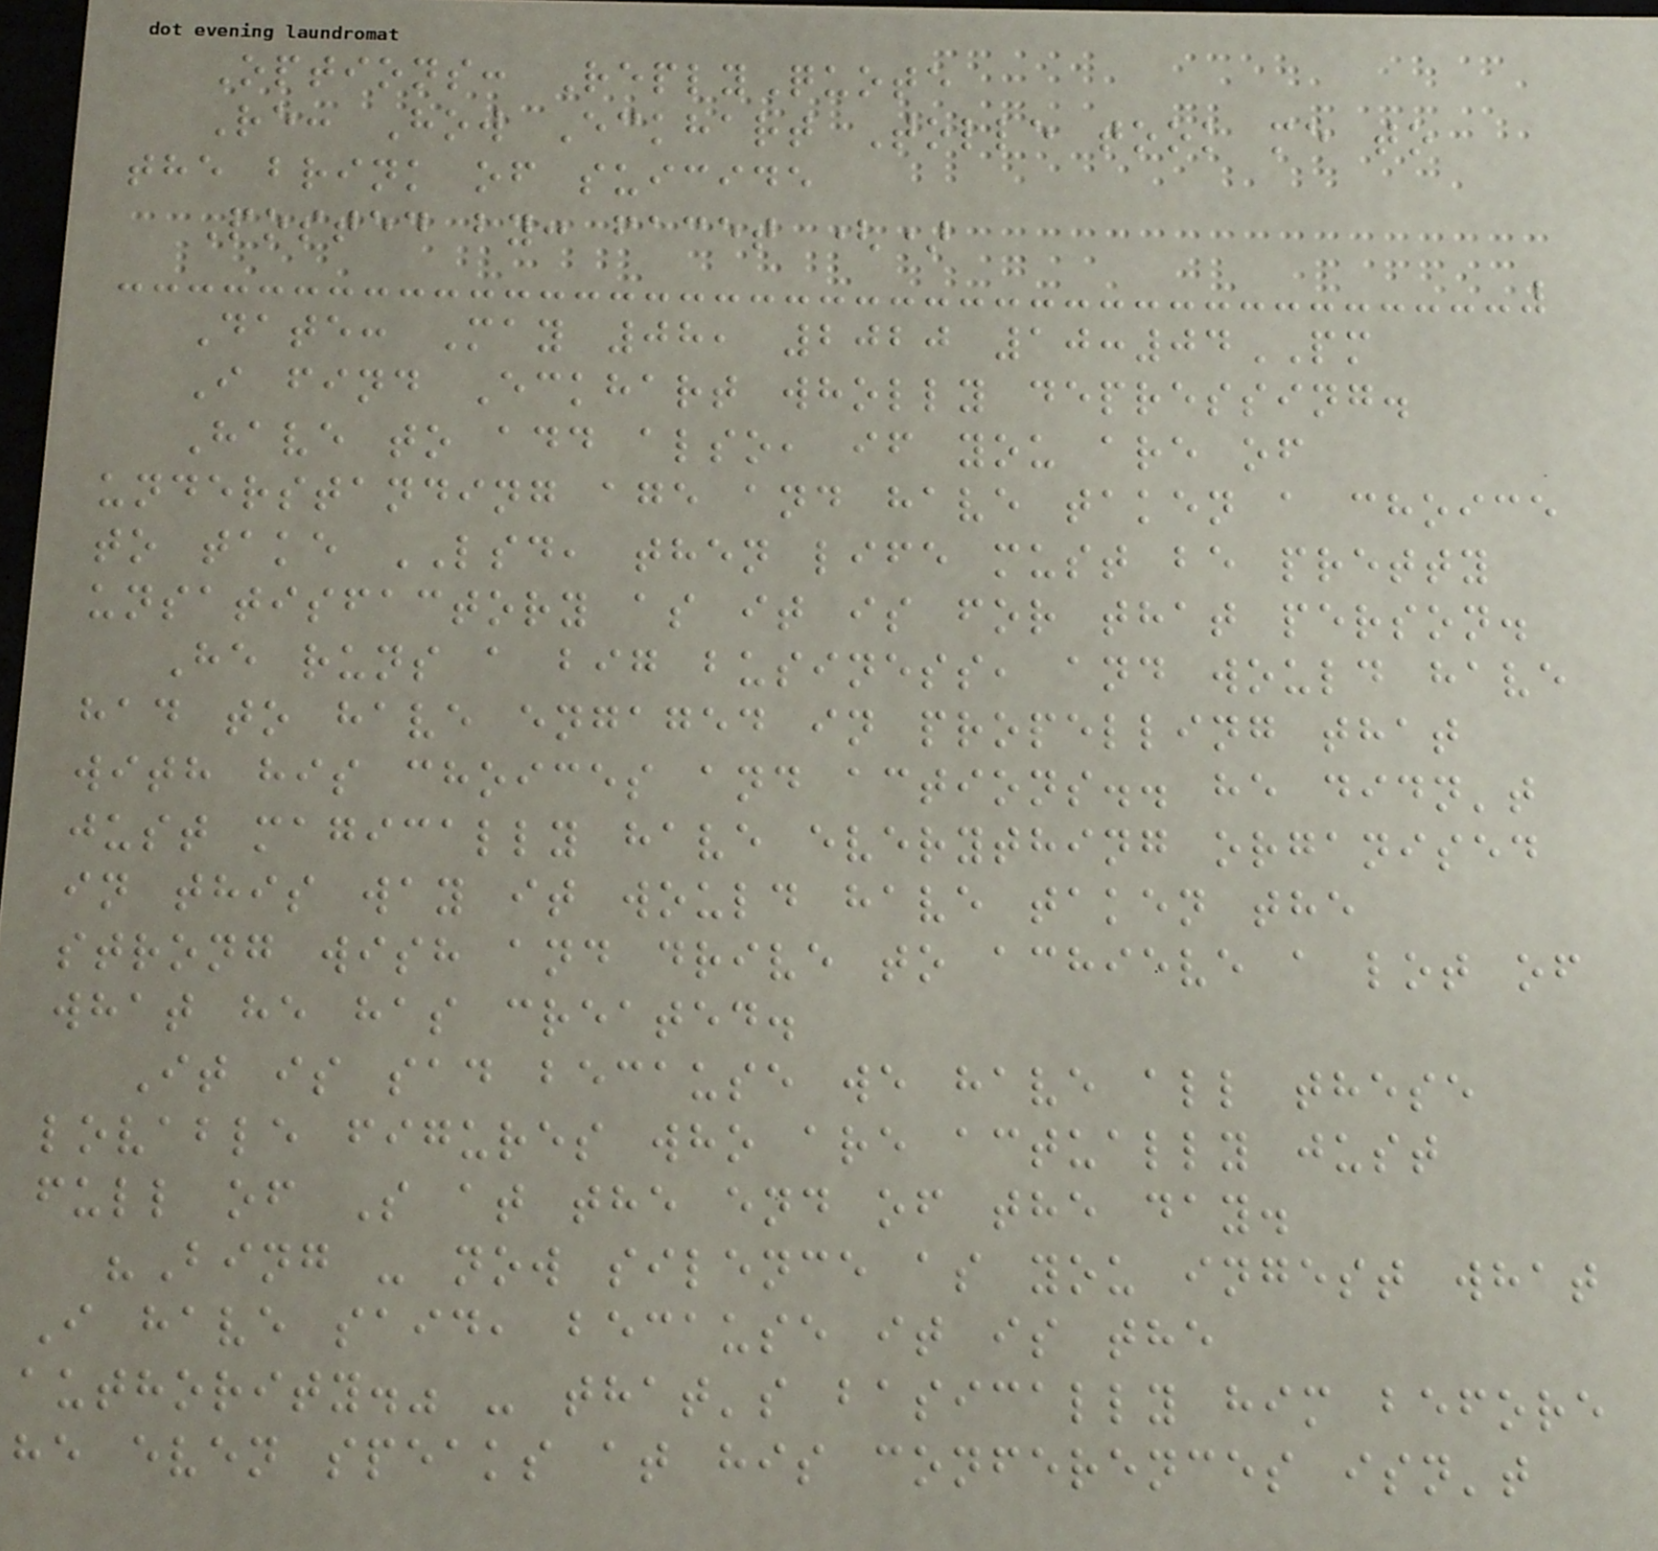Options: ReplyQuote
Re: How Eckhart Tolle took me to
the brink of suicide
Posted by: facet ()
Date: May 08, 2020 10:04PM
I find Eckhart wholly depressing.
Have to add also, if you are of
understanding age and have taken a choice
to take LSD, then life must be pretty
unsatisfactory as it is for that person.
He runs a big business, and would have
had to have engaged in propelling that
with his choices and actions.. he didn't
just magically have everything organised
in this way it would have taken the
strong wish and drive to achieve a lot of
what he has created.
It is sad because we have all these
lovable figures who are actually just
full of S at the end of the day.
"Bing - now silence as you ingest what
I have said, because it is the
authority." - that's basically him before
he even speaks at his conferences isn't
